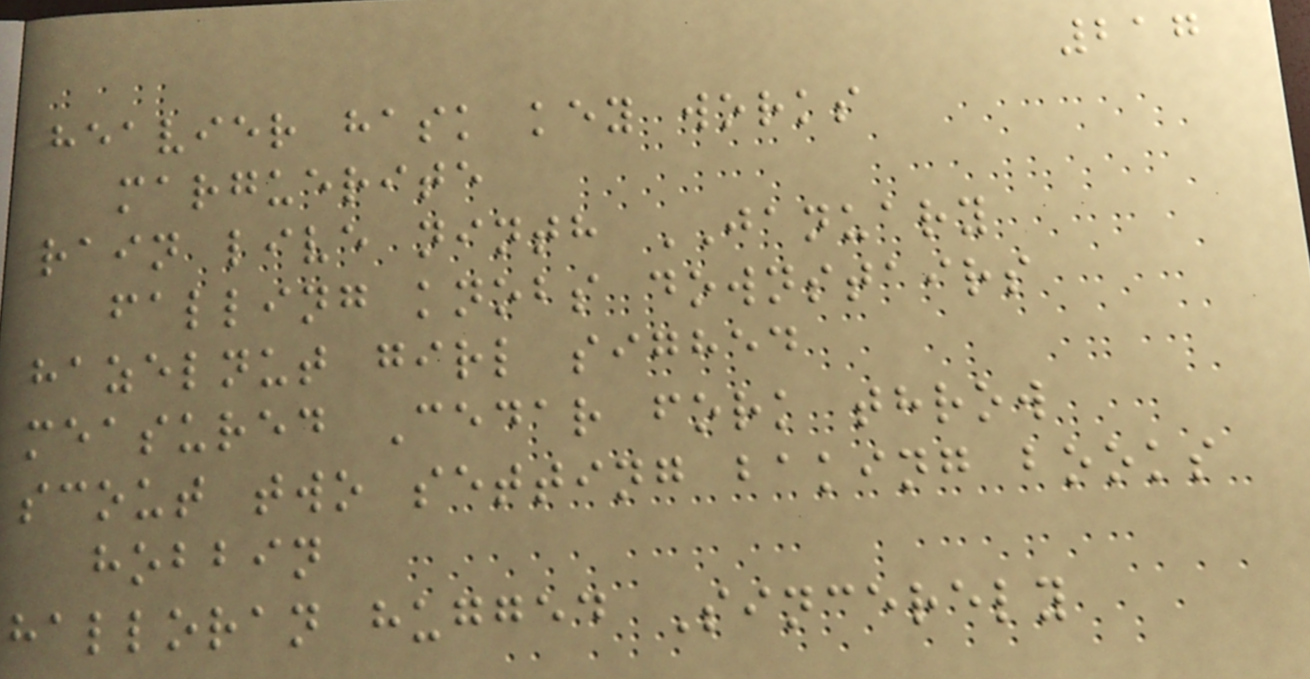217
heavier hask key works
marguerite
rain live ninth JANUARY
falling knobs downstairs
hazelnut girl sighed
measured Cedar fork throw
scout two setting baking books
hobbin
halloran hugged Sincerely
